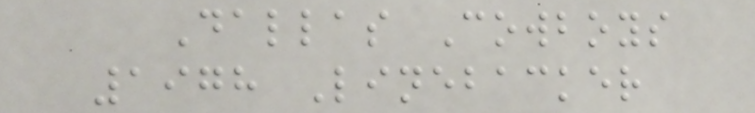Dallas Cowboys
1978 Linebacker
